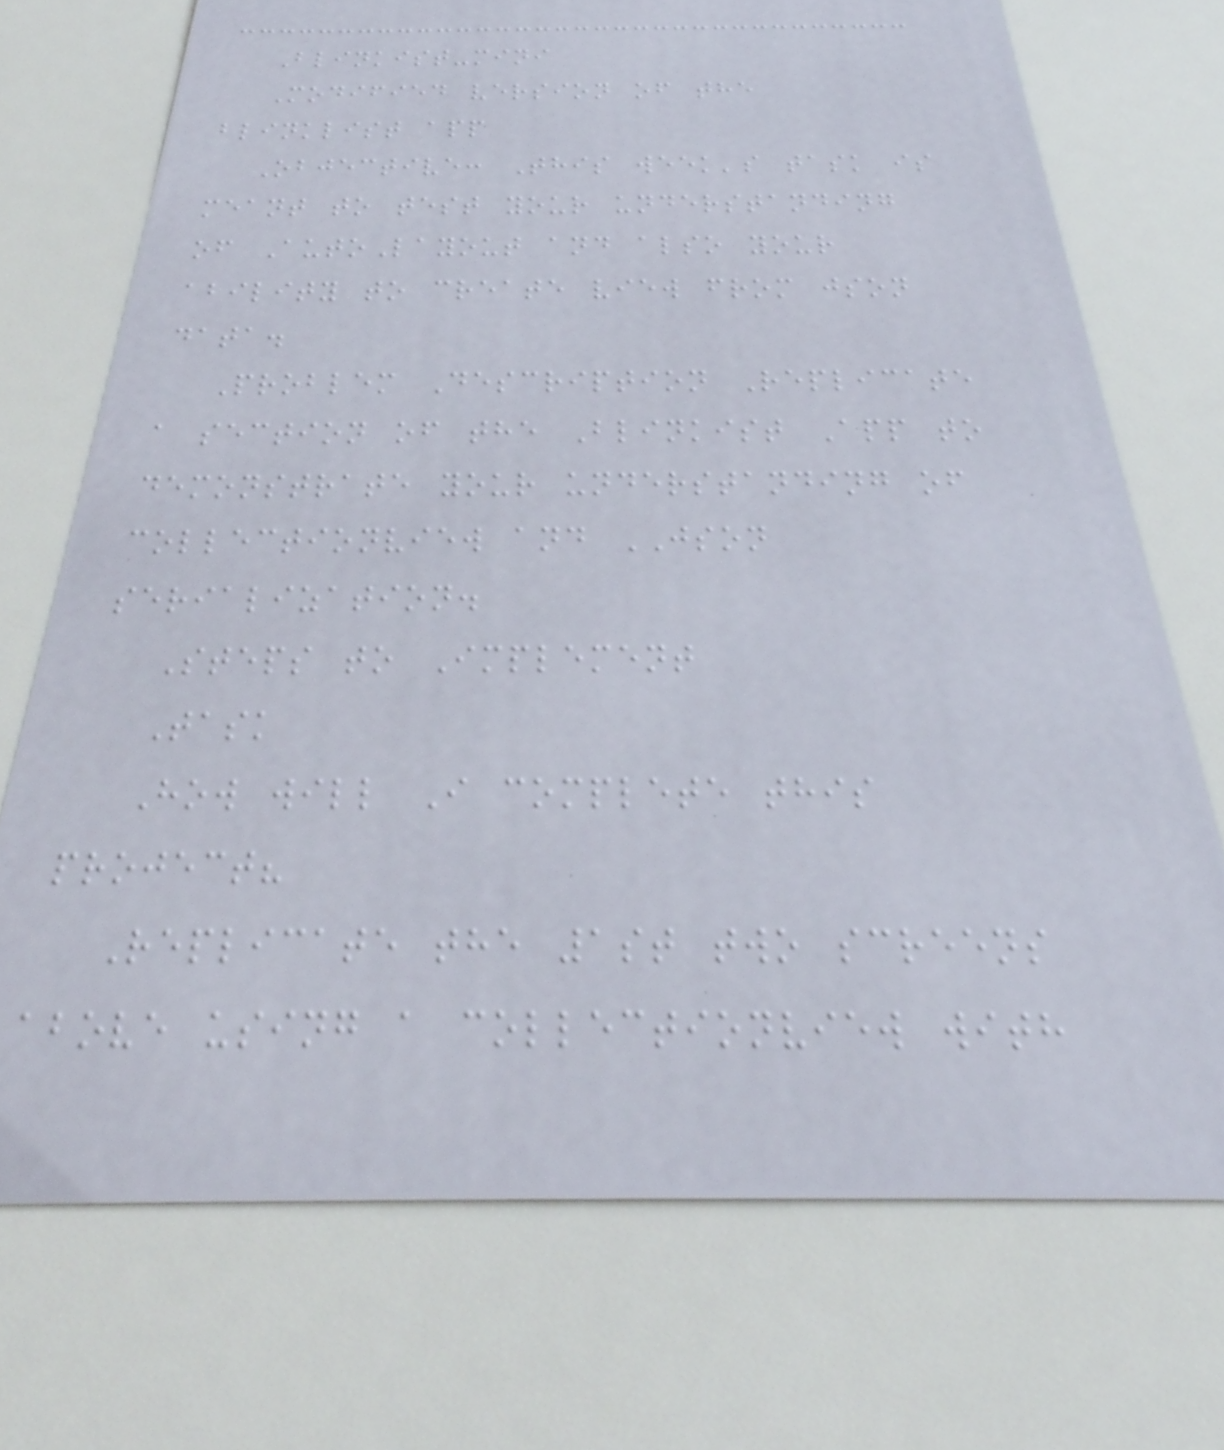Blinkist-mini
Modified version of the
blinklist app
Objective: This week's task is
meant to test your understanding
of AutoLayout and also your
ability to create view from json
data.
Problem Description Replicate
a section of the Blinkist App to
demonstrate your understanding of
collectionview and JSON
serialization.
Steps to Implement
Task
How will I complete this
project?
Replicate the 1st two screens
above using a collectionview with
